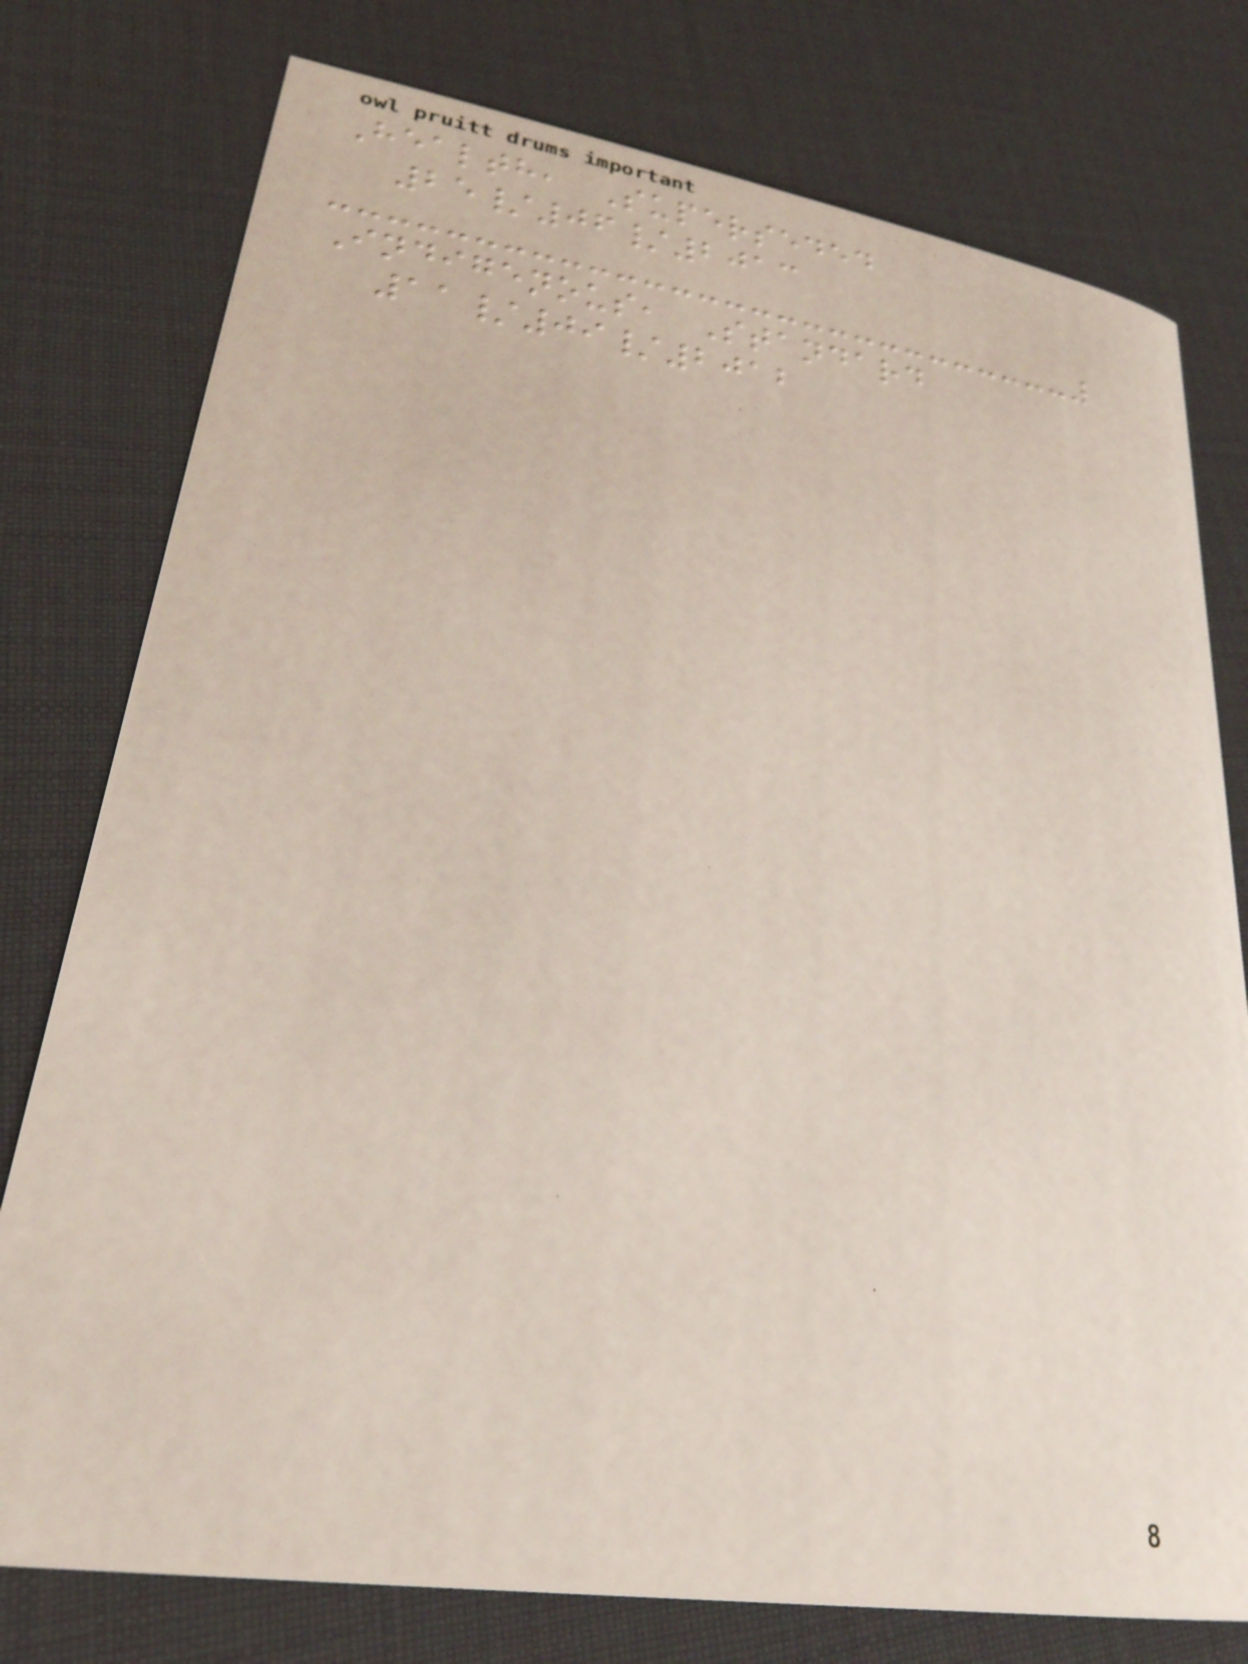Health, Superseded
25/06/2013
Indigenous, Standard
11/09/2012
